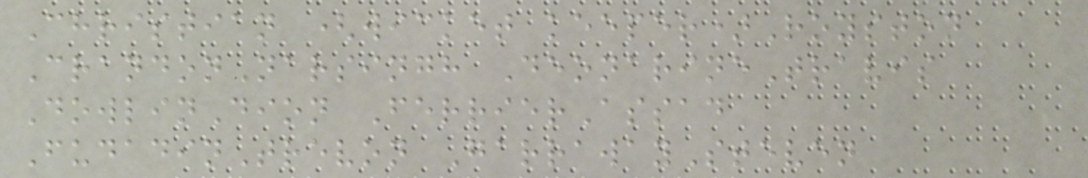Christian (wicket keeper)Royston
CrandonNarsingh DeonarineTravis
DowlinDion FerrierAssad
FudadinTrevon GarrawaySteven
